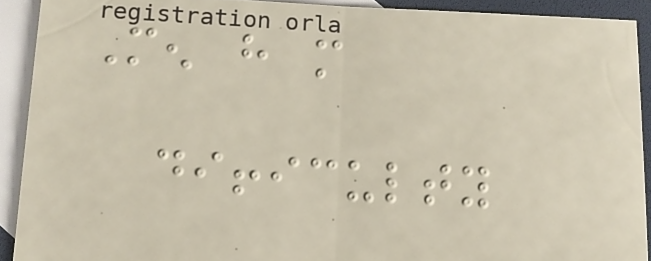Men have more
difficulty
